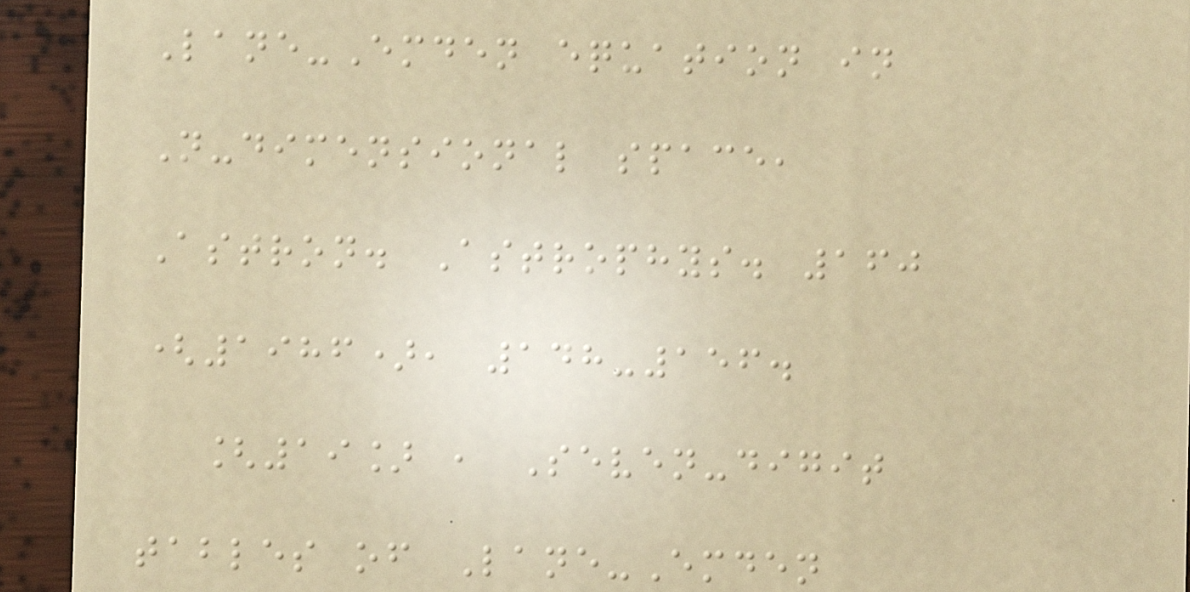Lane-Emden equation in
N-dimensional space,
Astron. Astrophys. 160
(1986), 148-156.
[19] , Seven-digit
tables of Lane-Emden
